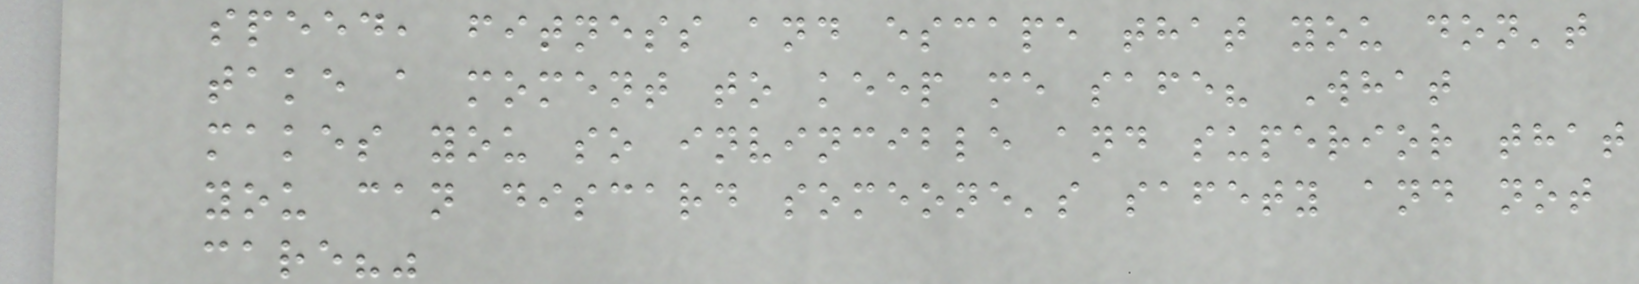speed, fitness and escape that you don't
take a moment to keep me safe? What
makes you so invincible and superior that
you can discard someone's safety and not
care?"
